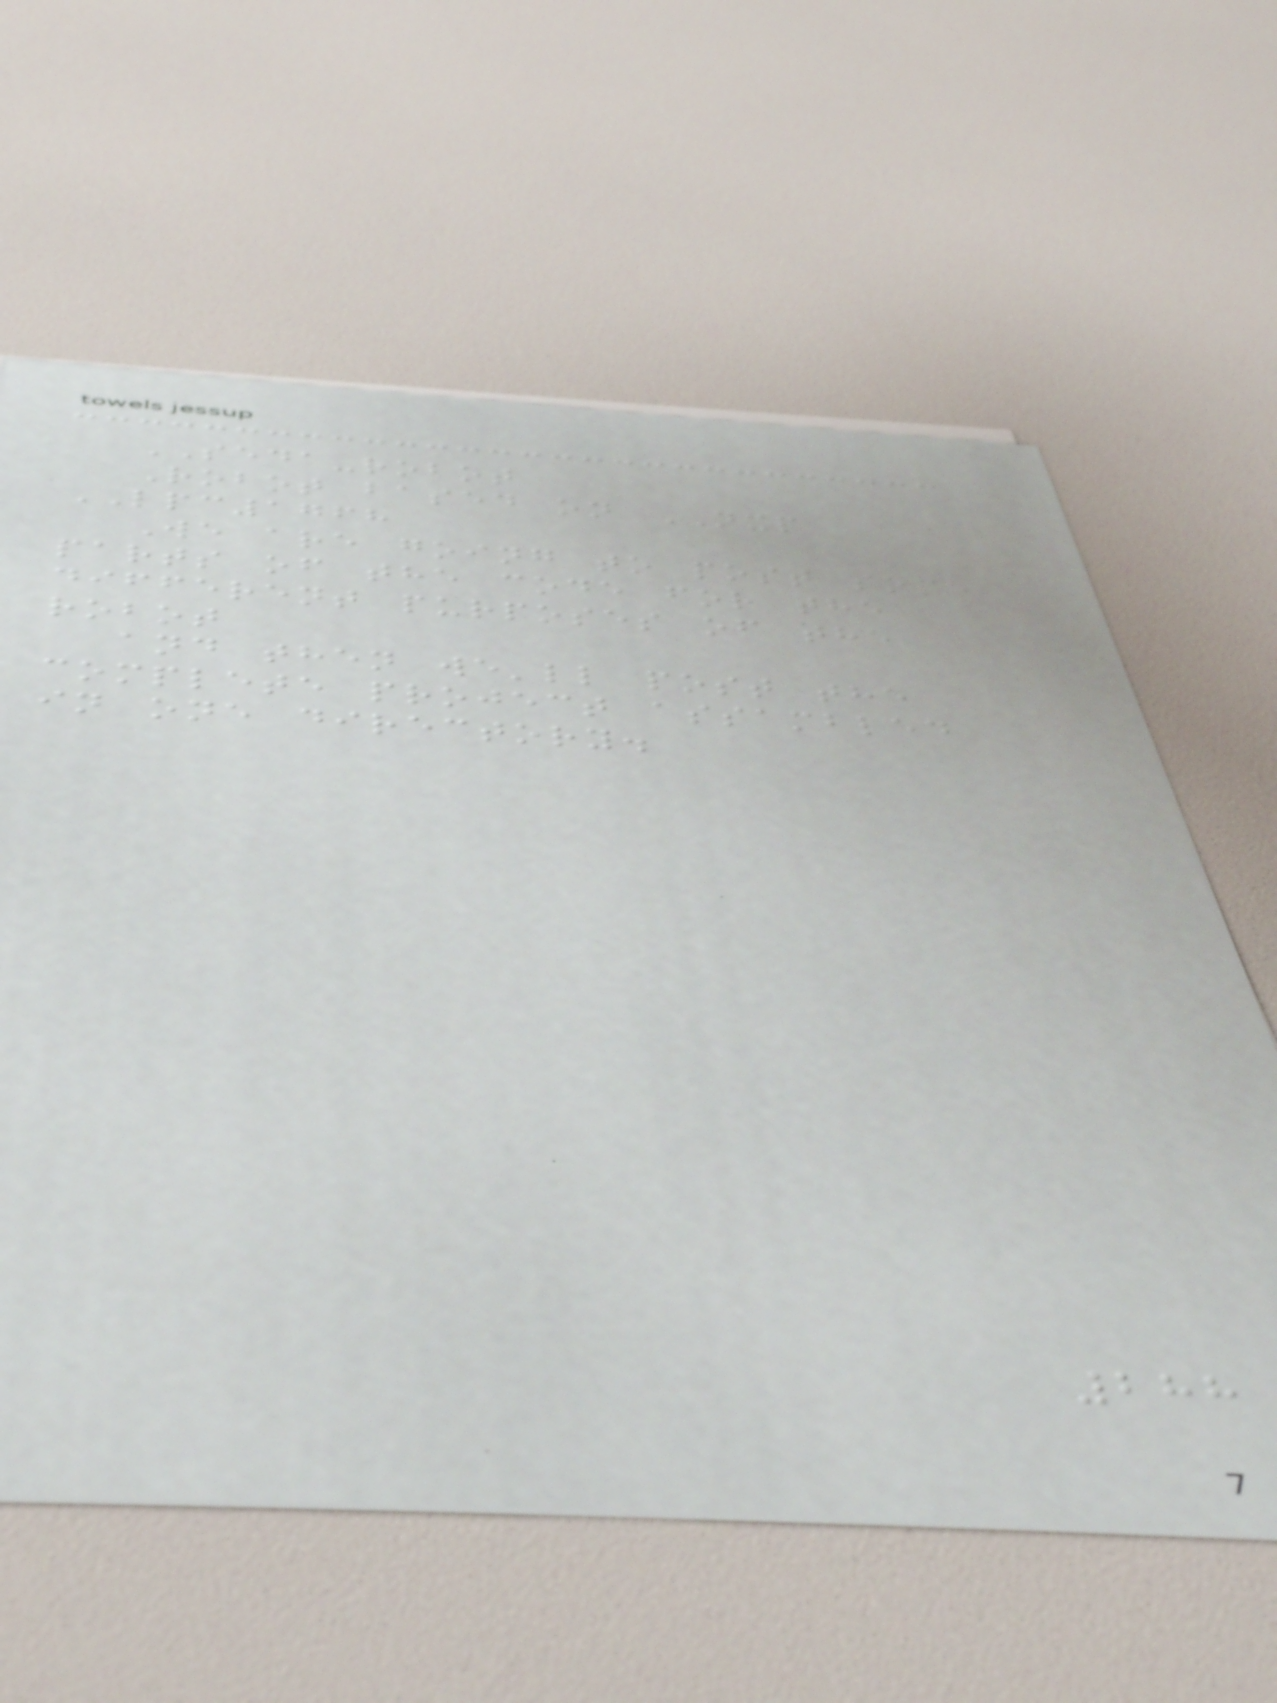SEDA-robot
Robot based on NXP
LPC1768
We are going to post some
parts of the code for the
different purposes of the
robot
and then we'll post the
complete project assambled
in one directory.
288
